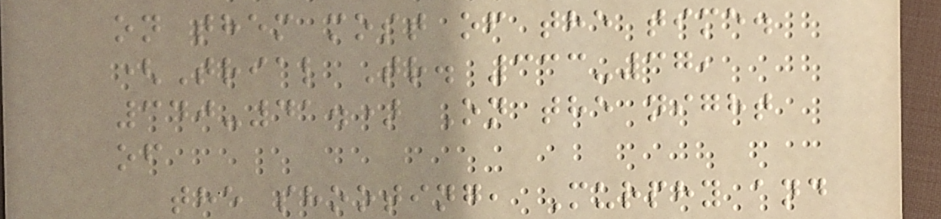on them most of the time.
(Trial Tr. 333-37,
340-41.) On the night
of
the shooting, Murphy and
